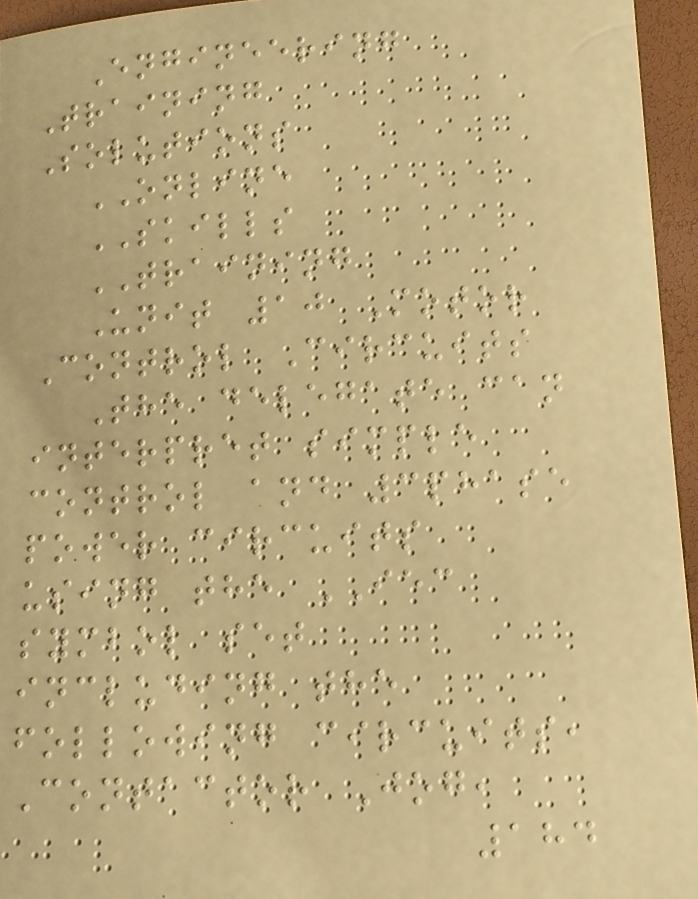Engineering
Training
Solutions
ONLINE
SKILLS
TRAINING
Unit 10 Motor
Control Circuits
The delegate can
interpret simple
control and 3phase
power circuits
using the IEC
symbol set
including the
following circuits,
Contactor Jog,
184
